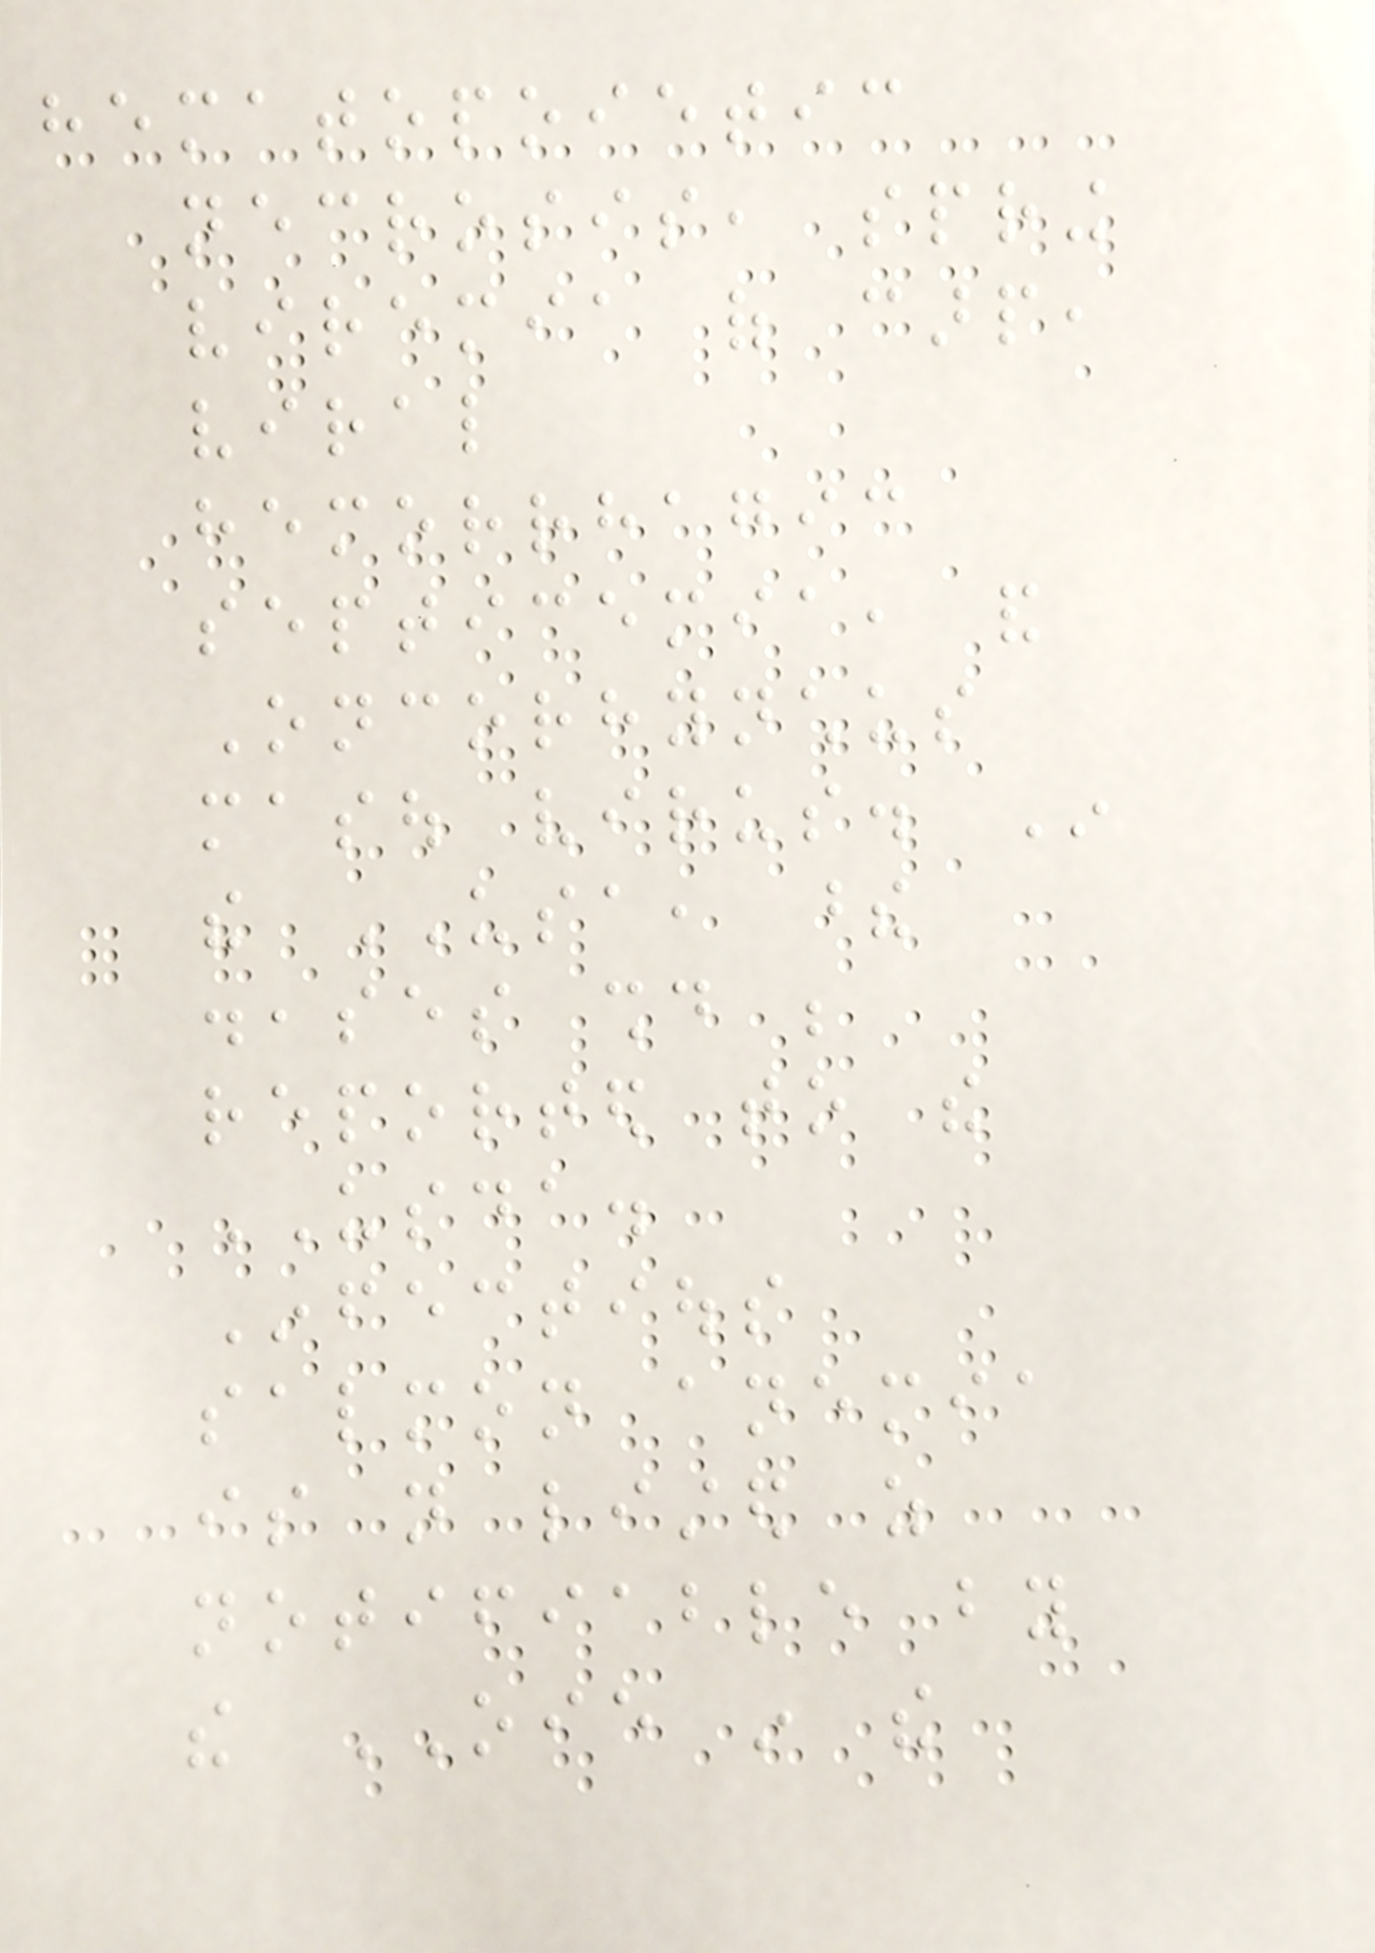hematopoietic
necrosis, spring
viremia of carp,
viral
hemorrhagic
septicemia, and
Oncorhynchus
masou virus. In
the USA, these
diseases should be
reported to the
USDA.
Infectious
salmon anemia
is not listed as
notifiable by
the OIE in the
